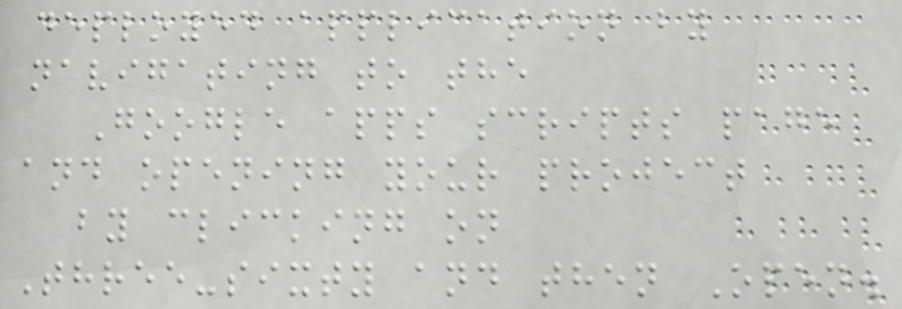deployed application by
navigating to the
Google apps scripts page
and opening your project
by clicking on
Three-sixty and then Open.
